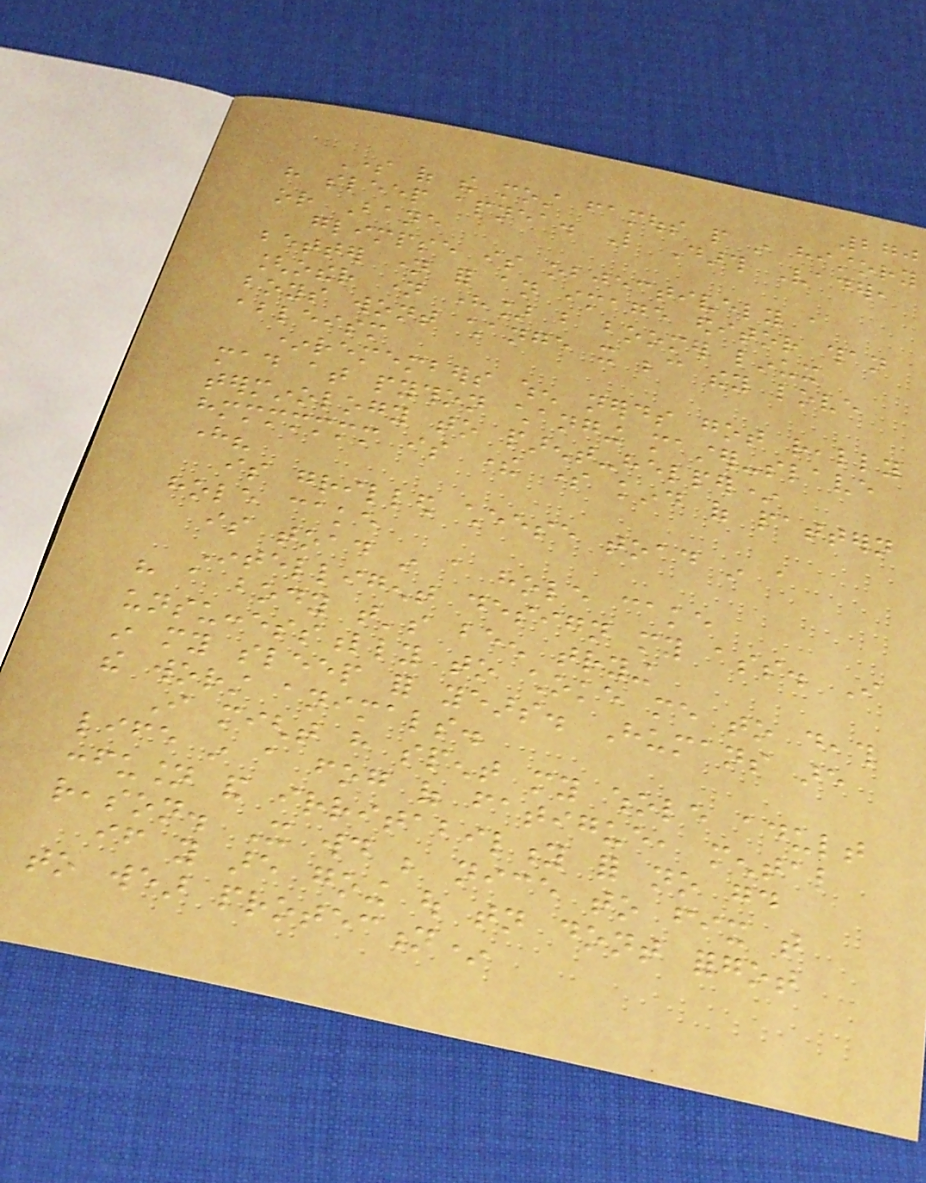270
Some of the most famous people in history
have sleep apnea. Like Darth Vader,
or Bane
glimpse is objectively a
better name for an image editor than
[other name here] but boomer linux
boys wont change it because they love
ableism
*remembers when nerds got really
mad at python changing master-slave
terminology to parent-helper*
hmmmmmmm is there some kind of pattern
here?
is grilled cheese toad in a
hole cake
is toad in a hole cake
Intelligent design my ass. I
have a body that's been trying
unsuccessfully to choke me to death
in my sleep for years. Humans are
the worst animals.
I might have spent my whole adult
life in a fog of fatigue, mental
confusion and irritability for no good
reason. It would be nice to fix that
if you are going out tonight dont forgot
to wear protection*
